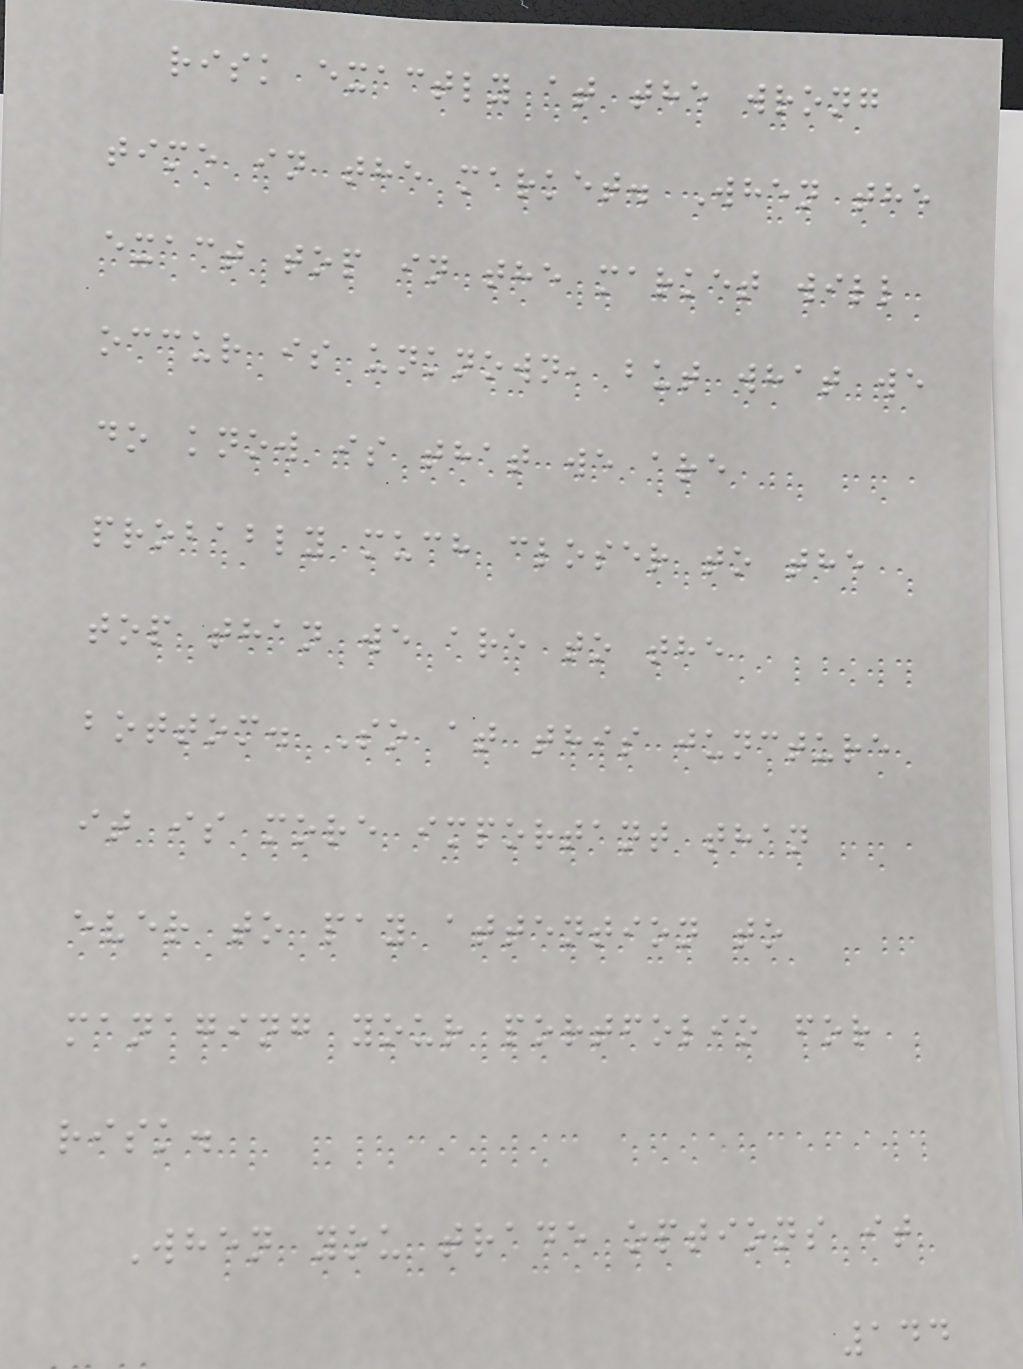risk exactly at the wrong
time in the market. When the
exact top in the market will
occur is unknown, but what we
do know is that we are
probably much closer to the
top than we are to the
bottom. So at this juncture
it is more important than
ever to pay attention to
managing your portfolio for
risk.
When you trade options it
144
